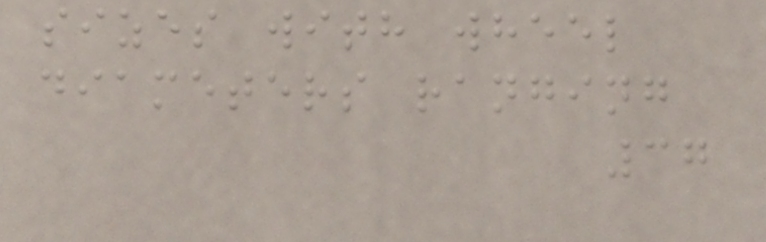sizes with wheel
diameters ranging
37
